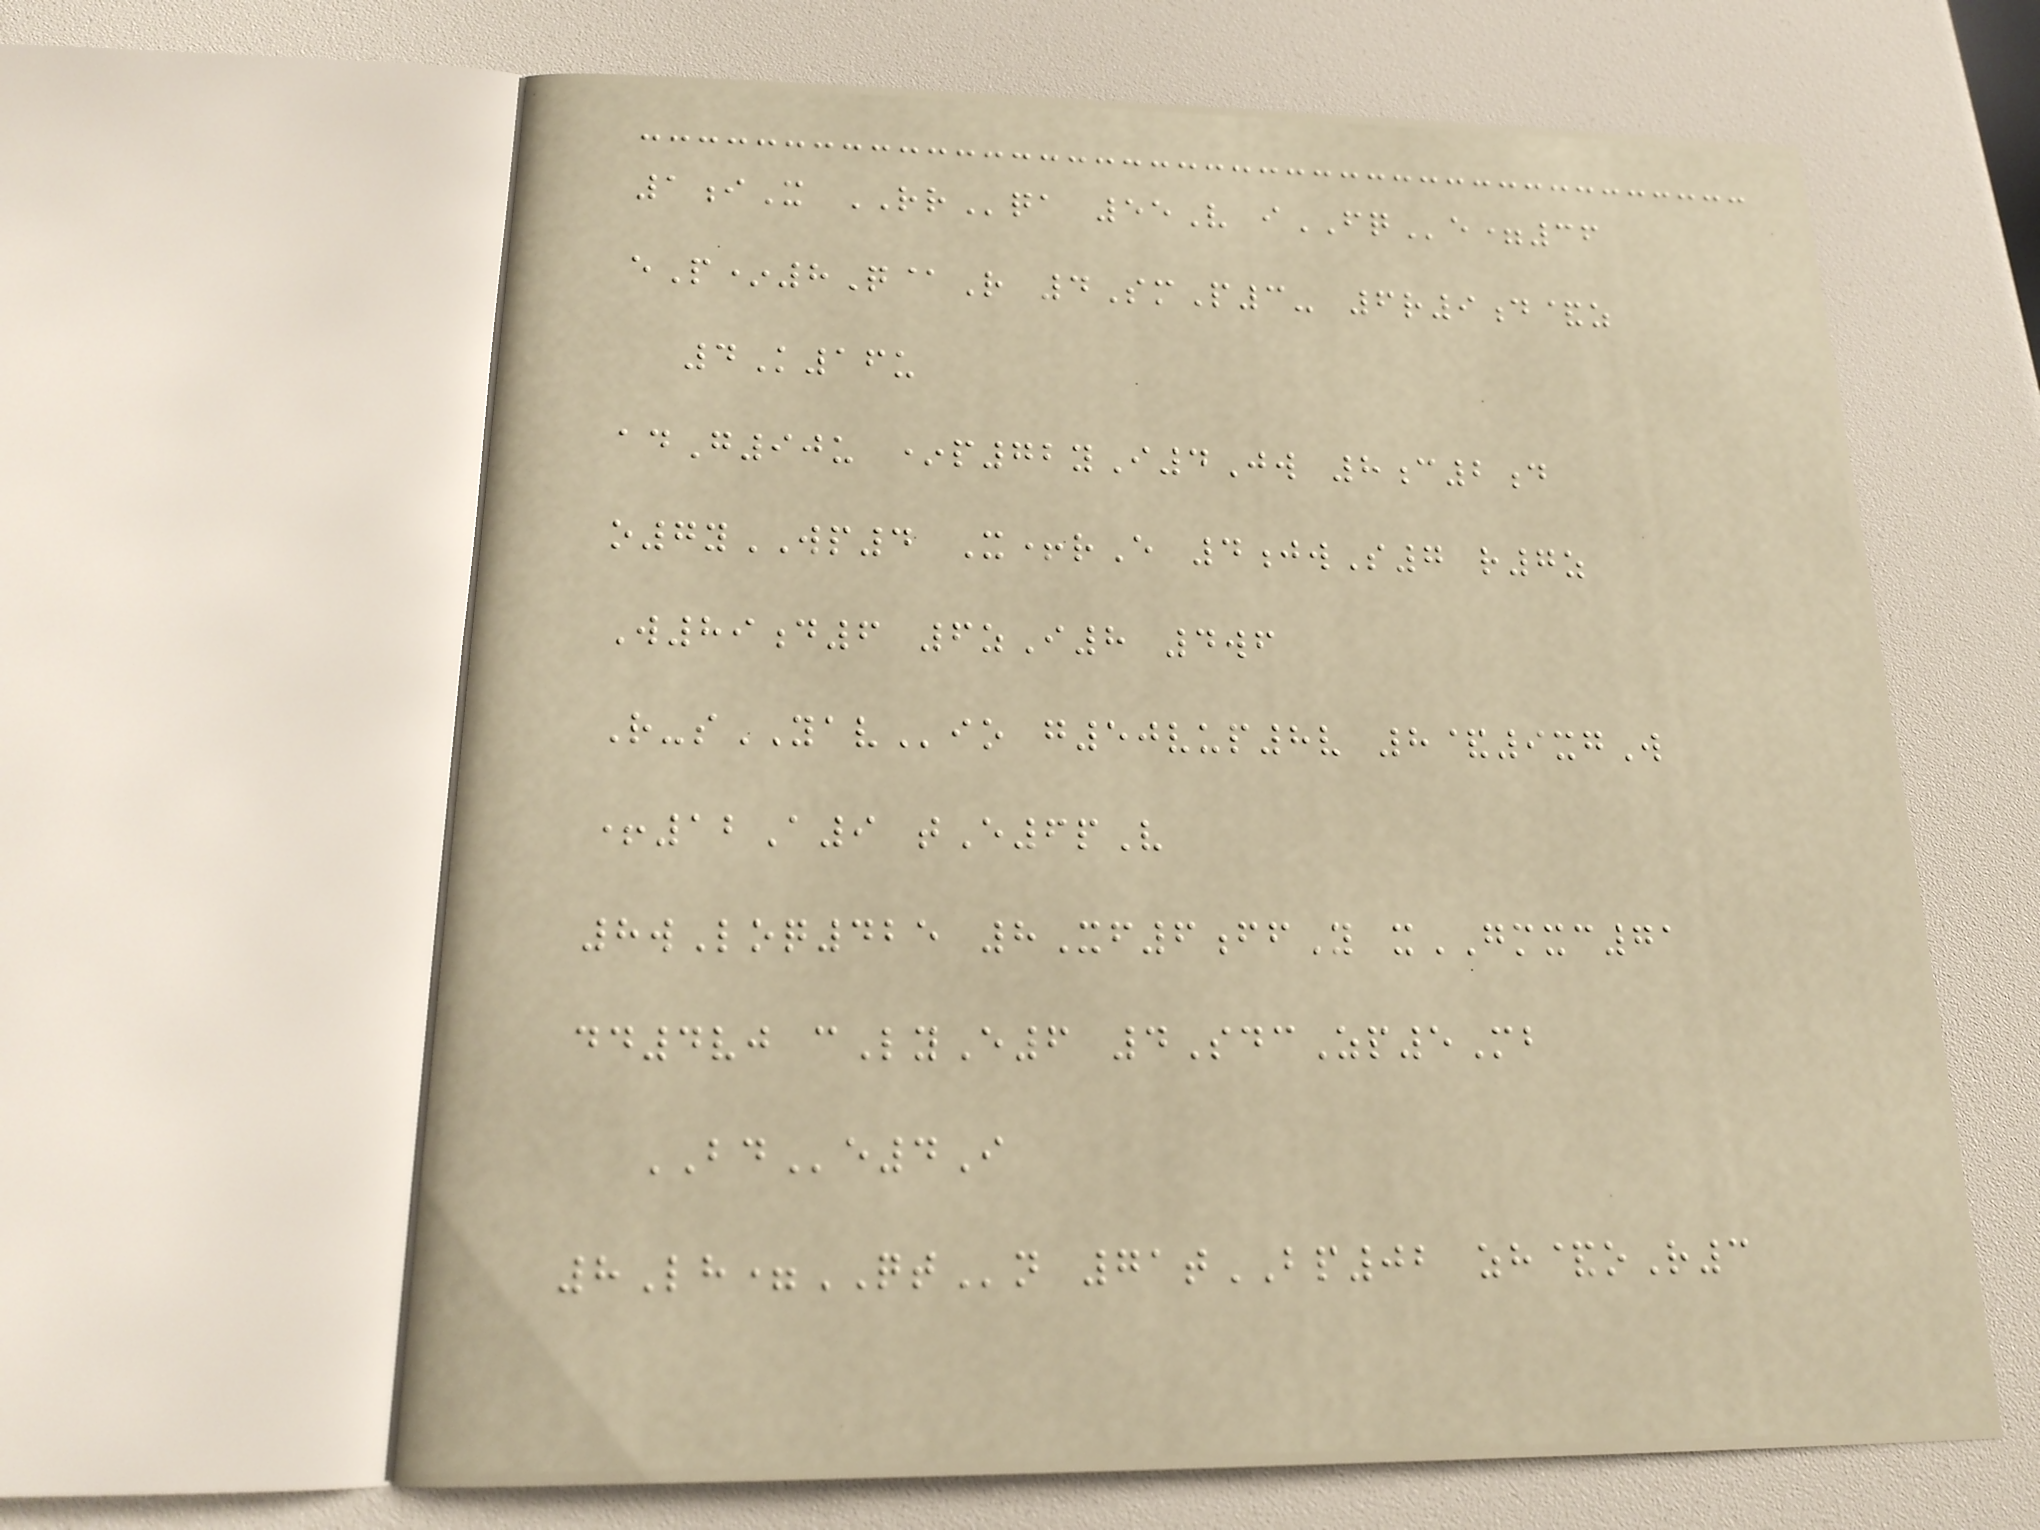1iX RRqa 55V iFQe=36
eP*8Q@R 4SmP3- 6r9d&z
4K16u
adG90u *p72yI4Jw 8c2d
o7yWP4 X+rE 4jwS7 r7z
W89d6 6zI8 4wf
R-sYAVio g50vup8v 8&9xgW
+12A9 tE6pV
8wLoq425 8Xf6ffY xGMXC71
dd4vj cLyE6 4SdcZp5Mb
BDe4I
8Lh=QTn 71tBP02 zh&oR3
